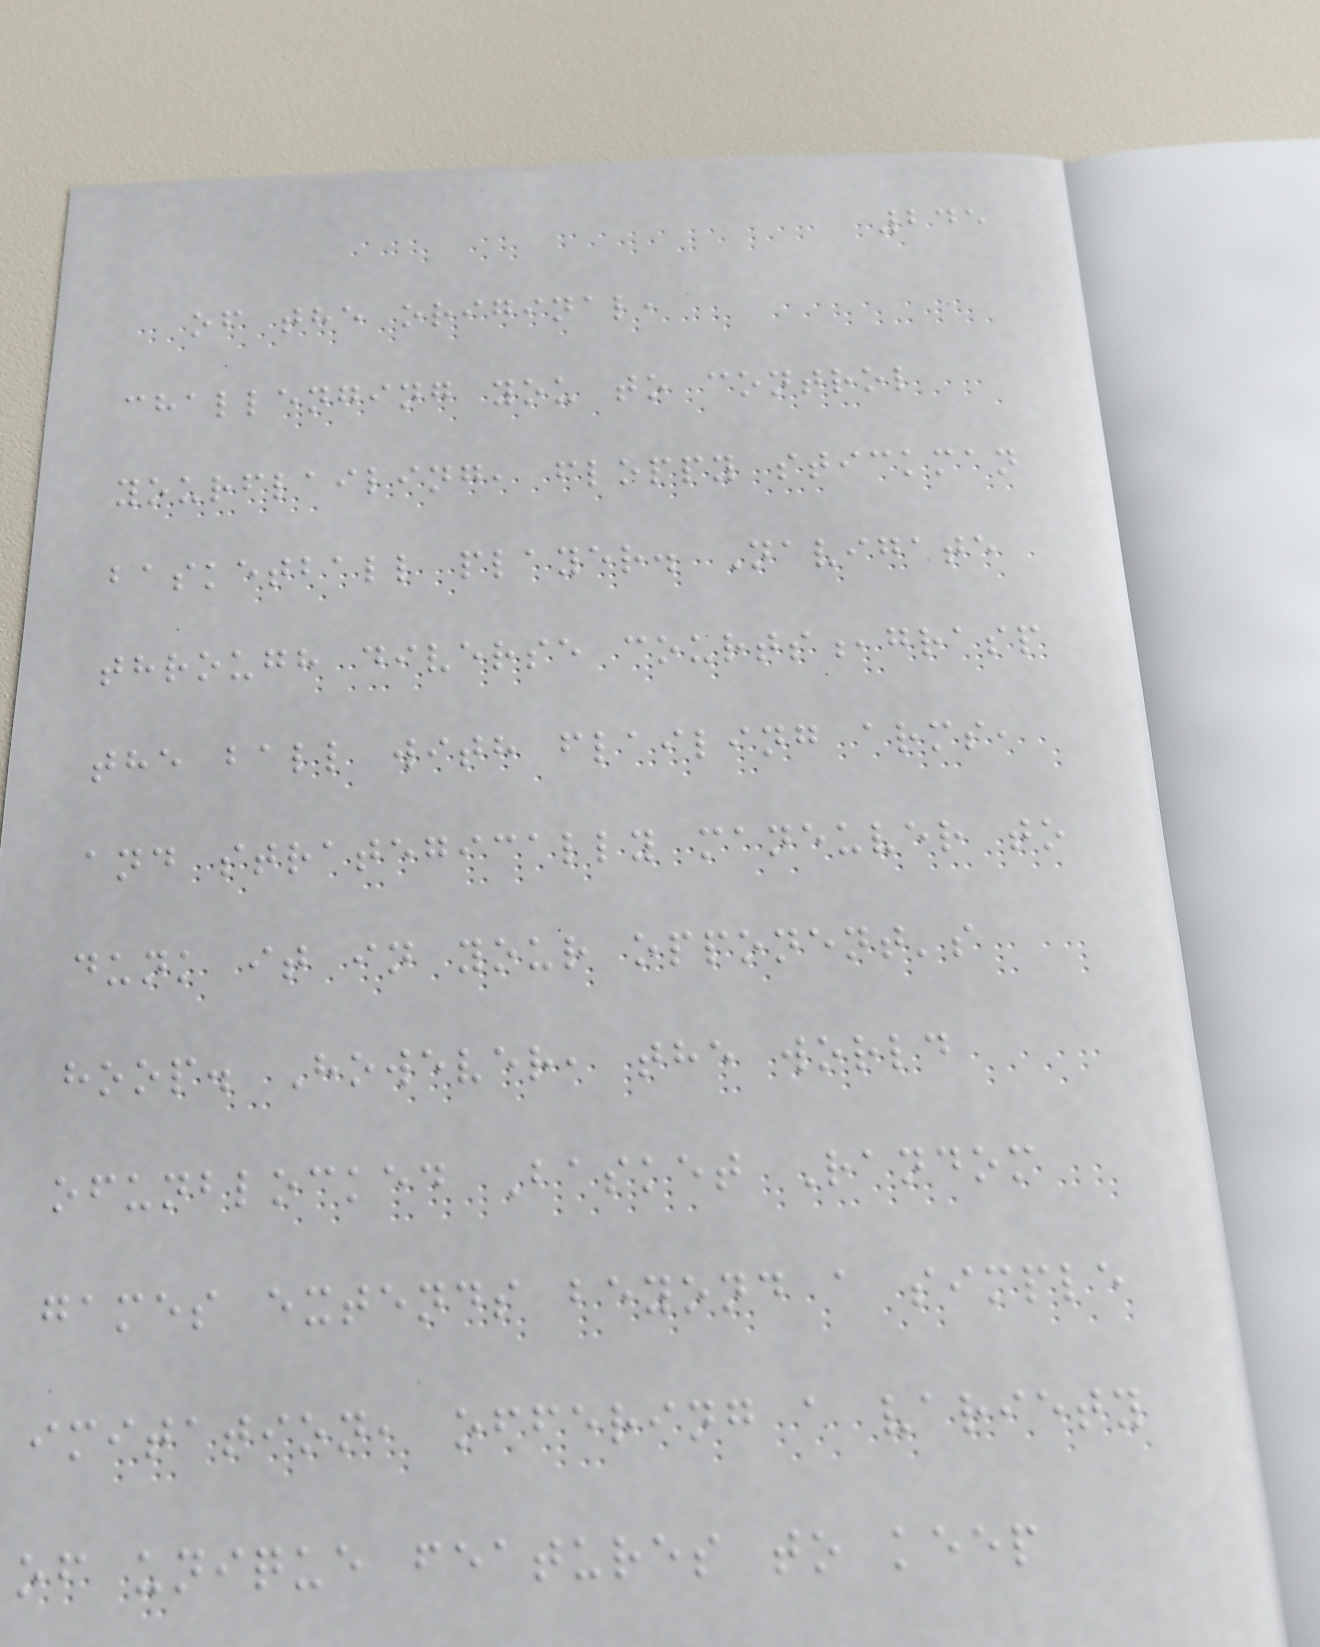245
of the original,
challenging you to control
yourflailing, floppy stickman
basketball player. Navigate
through diverse courts,grasp
the ball with flailing arms,
and strategically maneuver to
dunk it in your opponent's
hoop. However, the world
ofunblocked Basket Random
games extends beyond a simple
imitation, offering a variety
of unique features to keep
